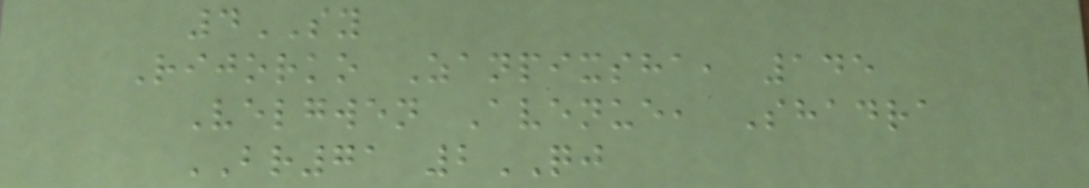4SY
Rijorko Zanpixsha, 145
Velgwen Avenue, Shadra
BR71 2QJ
